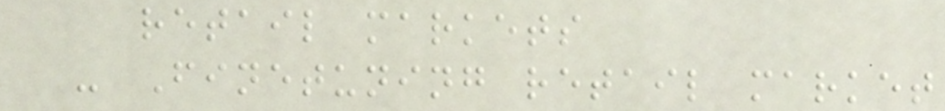retail markets
- Finetuning retail market
